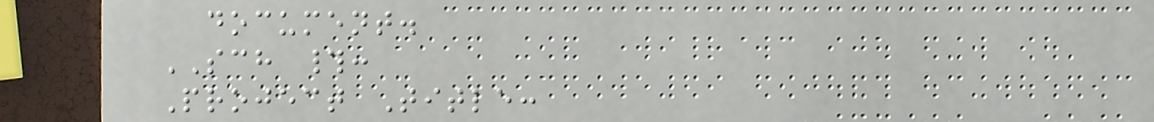document.
SCH #:
Project Title:
